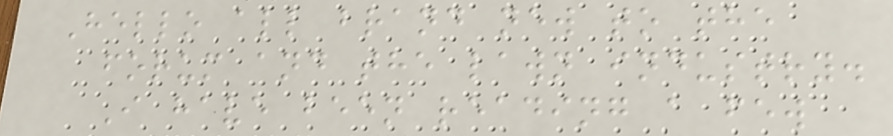Hello all brand new to the
forum and the lawn industry.
I have been reading a few
